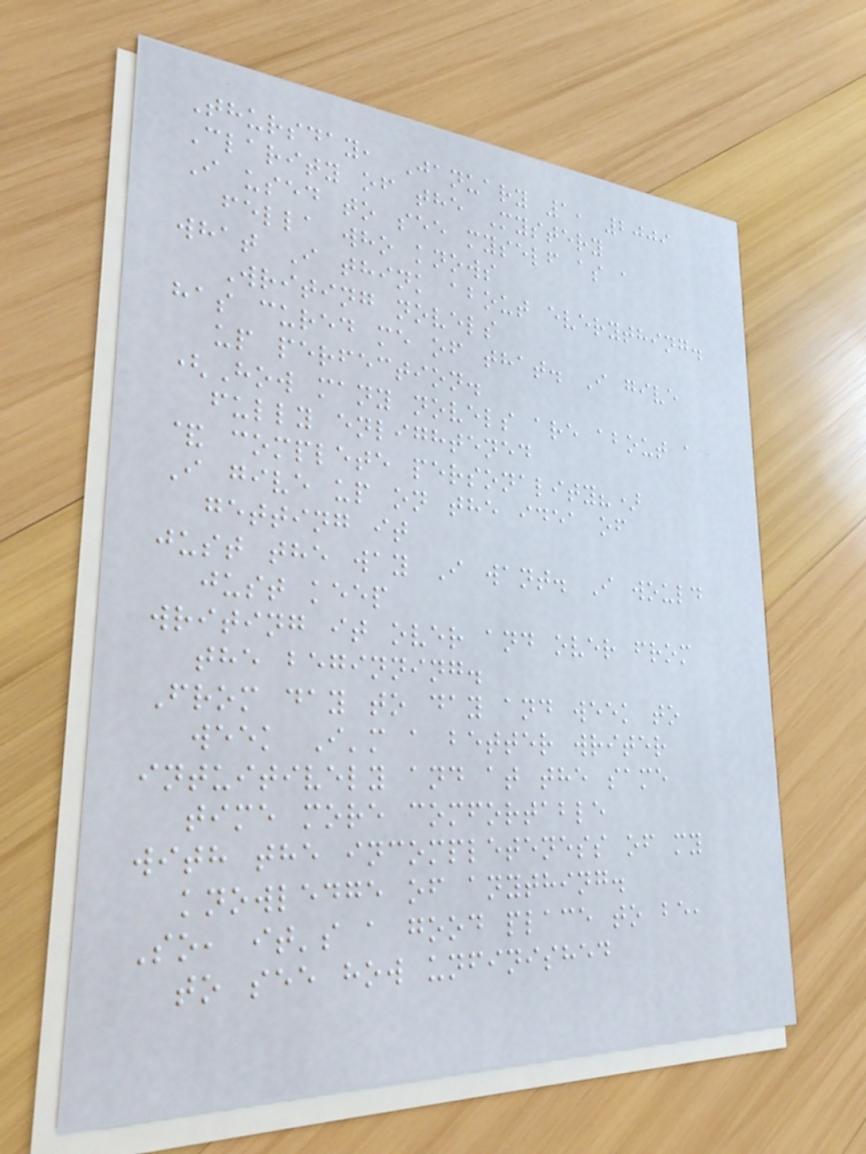Thursday, January 1, 2009
Clarity of the Mystery
I used to see myself as a
fella who knows
what I think about everything.
Writing novels
has cured me of that. I give
up perfection.
(How many novels are about a
fully enlightened
& complete personality?)
I give up on the idea of
getting it
just the way I want. I would
just keep
writing it over and over from
the beginning.
From day to day and week to
week I'm a better writer
intuitively and at the same
time more comfortable
with the incompleteness of my
knowledge of anything.
So, it's a good place to be,
to see how unfinished
